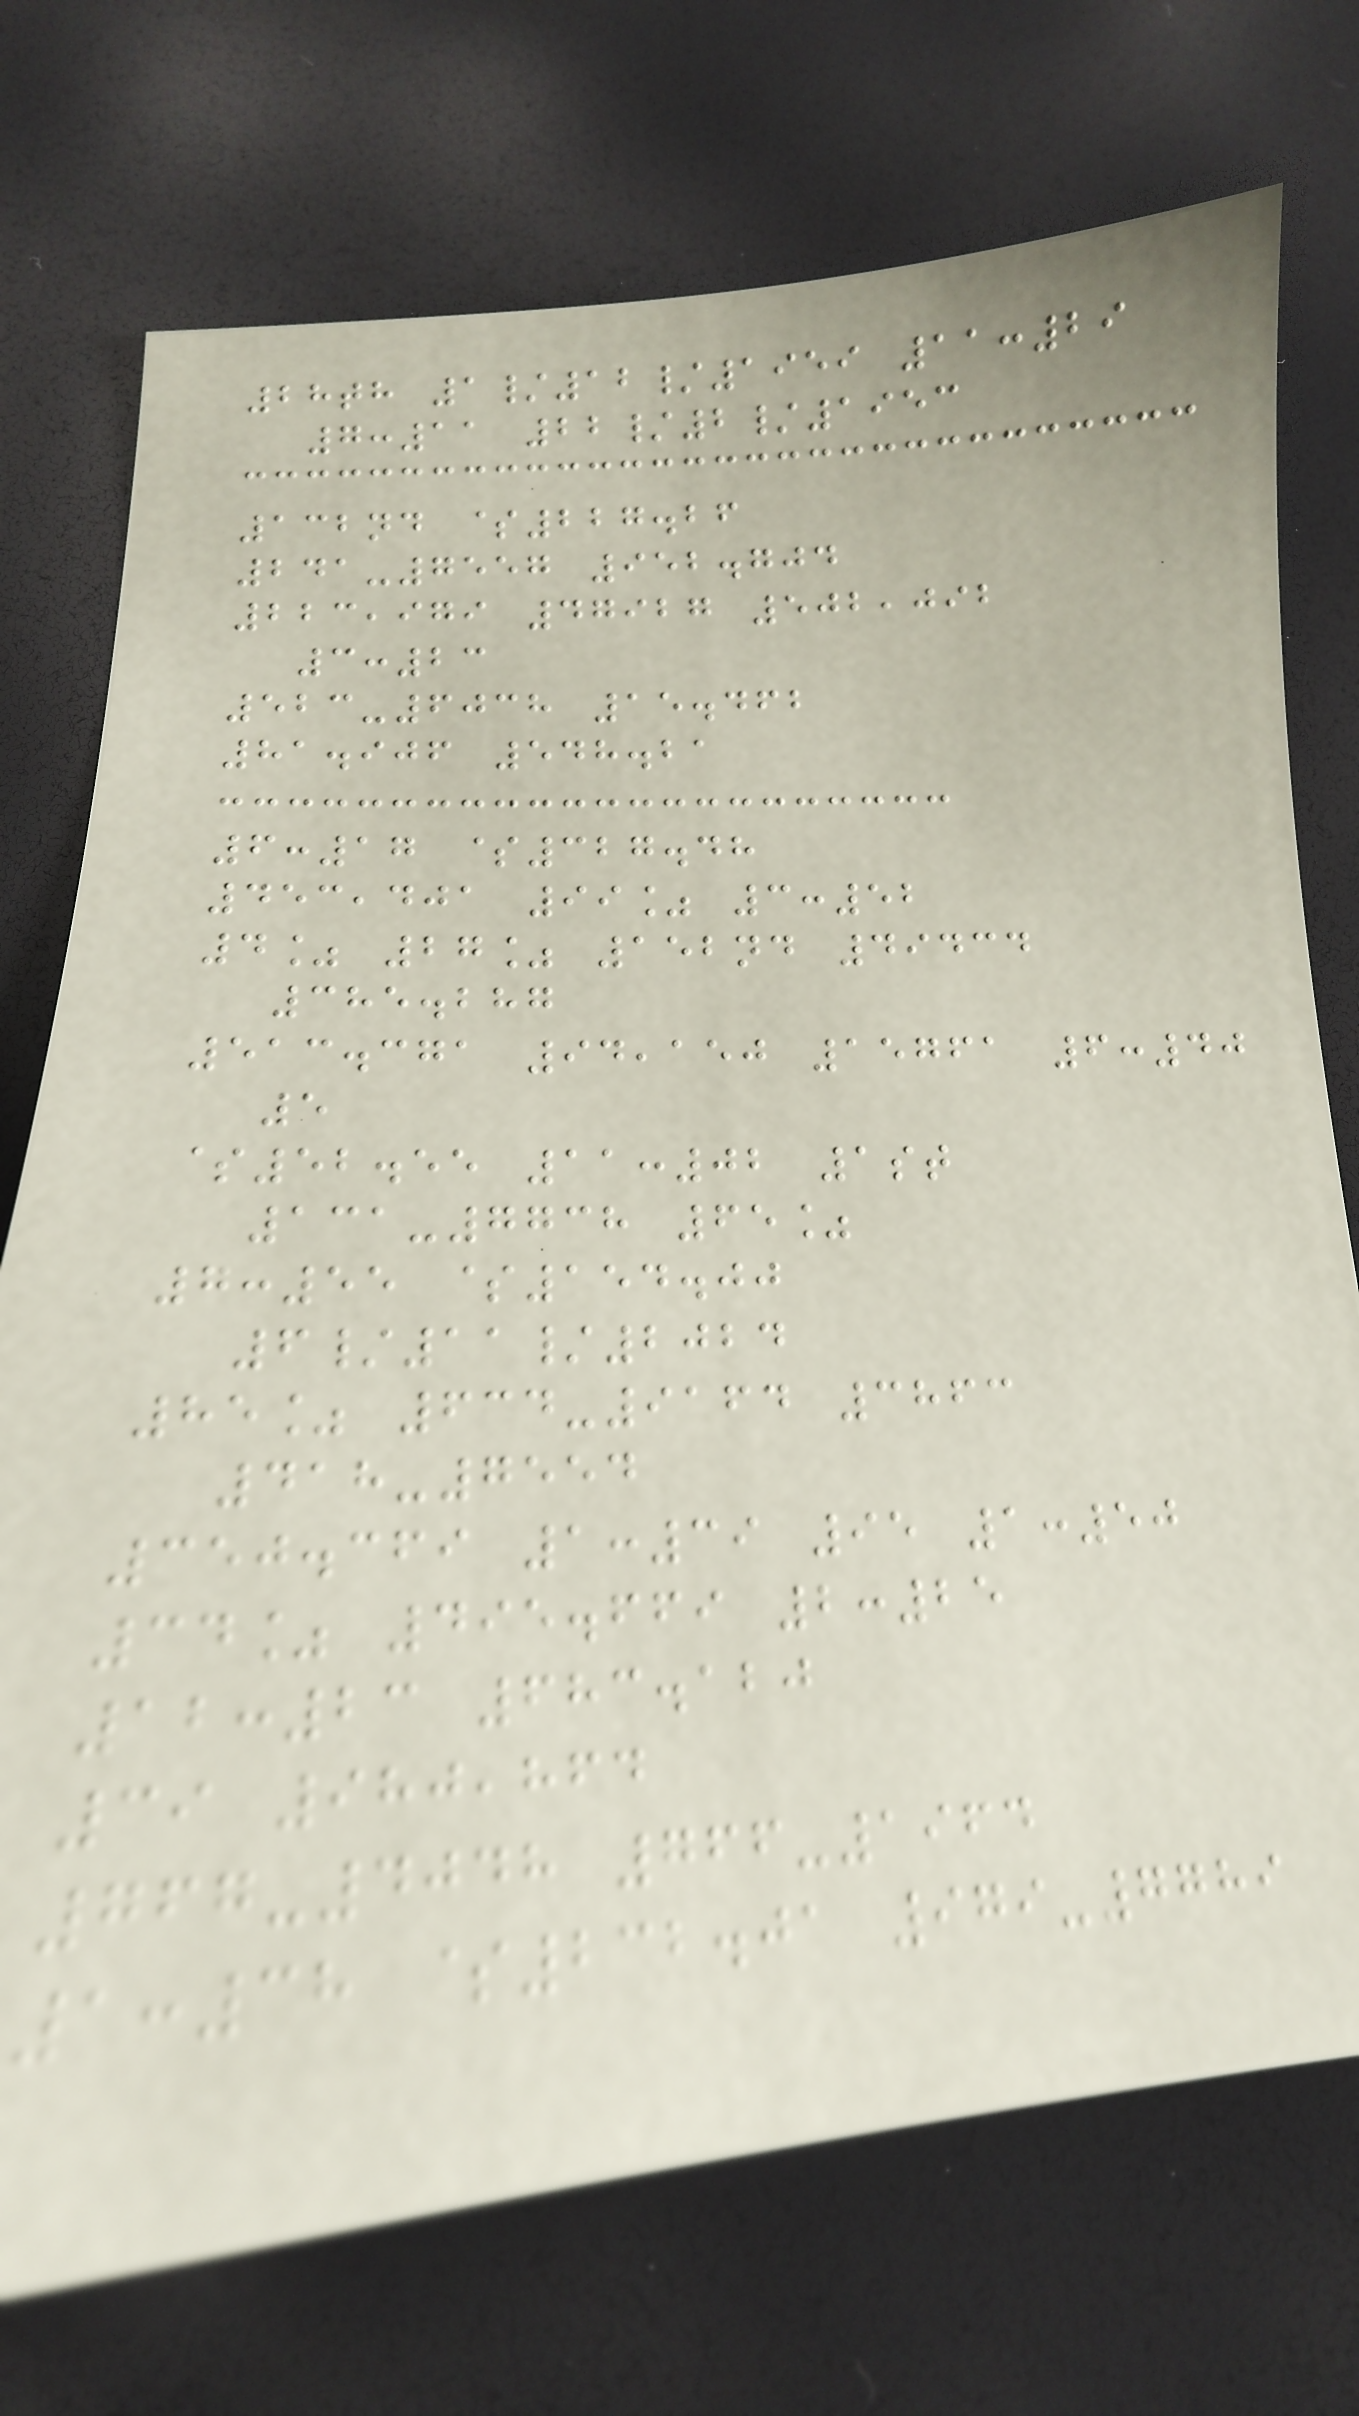28th 1/12/1959 11:29
7:11 22/2/1953
132nd $227.26
241-7557 952.704
223,979 47927 502,092
3:23
523-6038 15.462
81.906 548.21
6:17 $327.48
453,401 99% 3:52
4% 27% 152nd 49434
385.287
513.371 94,150 15761 6:40
5
$52.55 11:02 1st
131-7738 65%
7:55 $154.00
6/11/2024
85% 634-9164 3863
418-7554
350.369 1:39 95 1:50
34% 495.669 2:25
12:23 683.120
39 980,864
767-4048 766-1964
1:38 $232.01 979-7789
